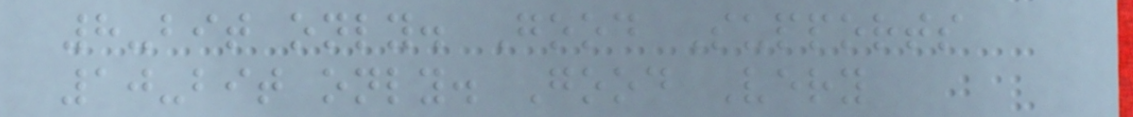8-bit only. Good Supports
10-bit only. Good Very
